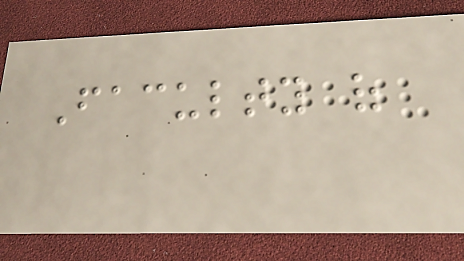Faculty of
